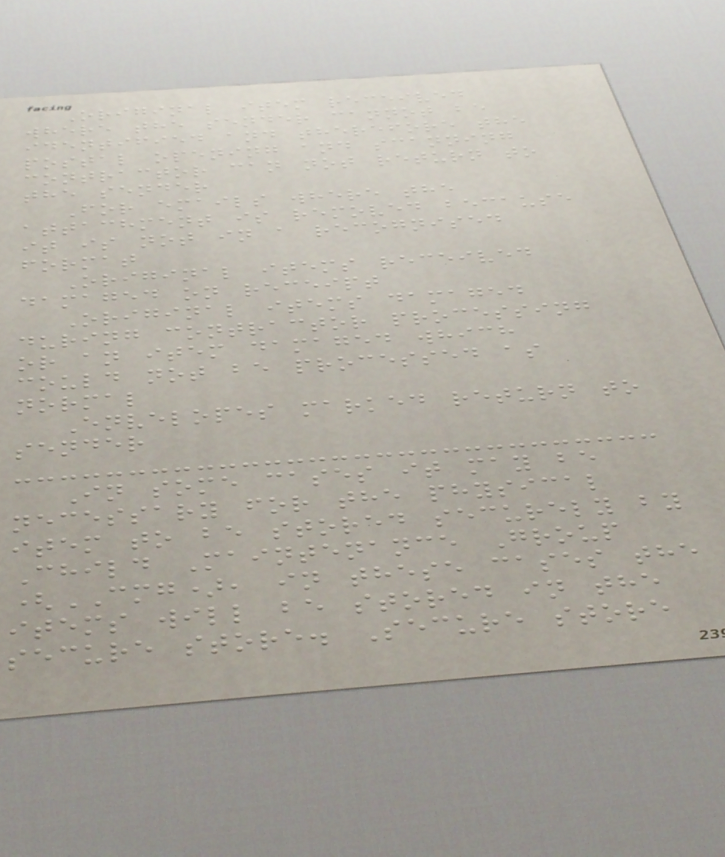Original item received
where the sender cannot be
identified and therefore the
postal opening and scanning
contractor can not return to
the sender
For emails where the
attachment is removed because
it is not in a recognised
format
Original items received
damaged on receipt
Original items damaged
during contractor processing
or an item damaged which
could not be processed as
normal
Envelopes marked return to
sender
In some cases it may be
necessary for the physical
item to be stored securely by
Child Maintenance Group
(CMG), in these cases the
items will be stored in the
secure store. Secure store
